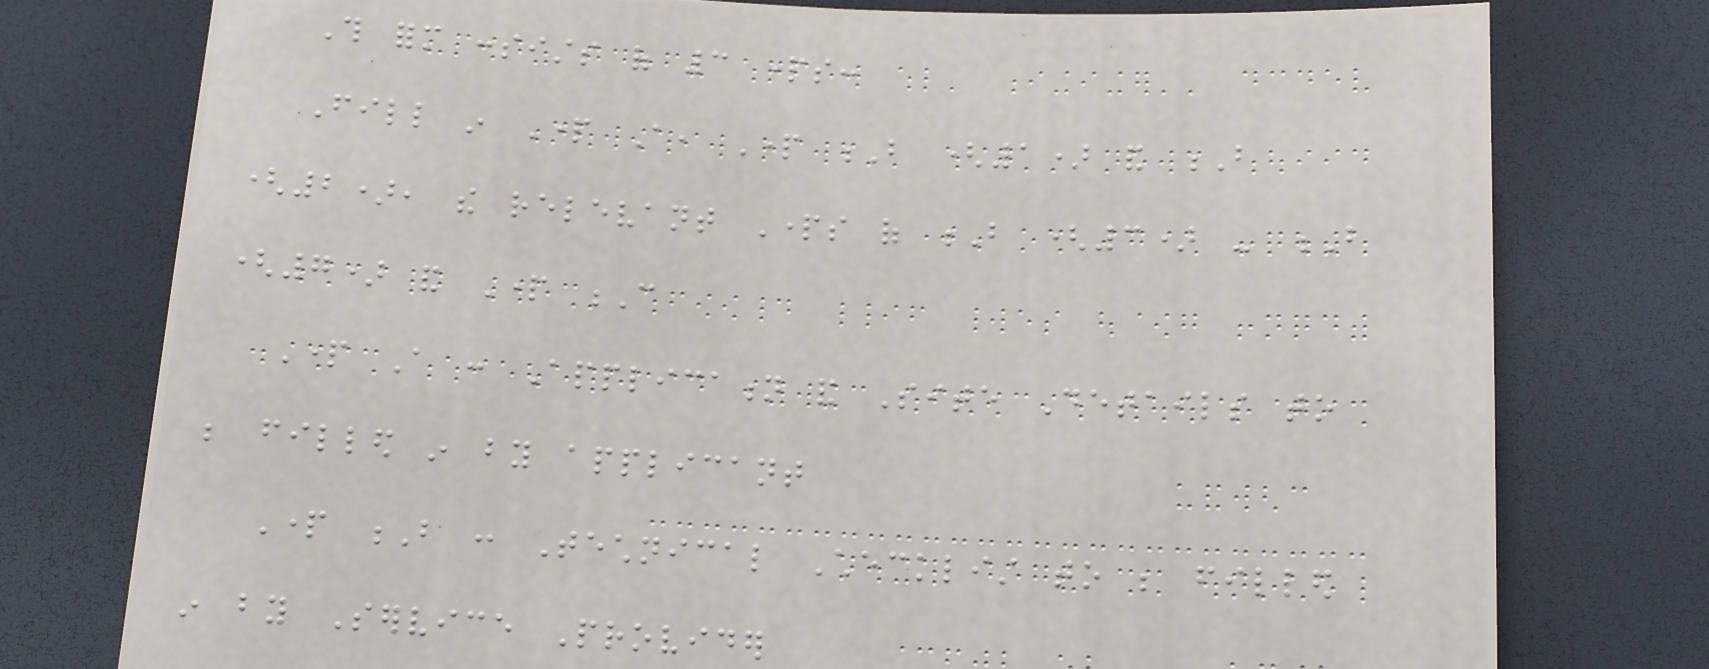This form consists of 3 parts:
Fill in Part A, Part B (1) and B
(2), the relevant Parts of B (3) - B
(7) and Part C
Part A : Application and Site Details to
be filled in by applicant
Part B : Technical Checklist to be filled
in by Service Provider
